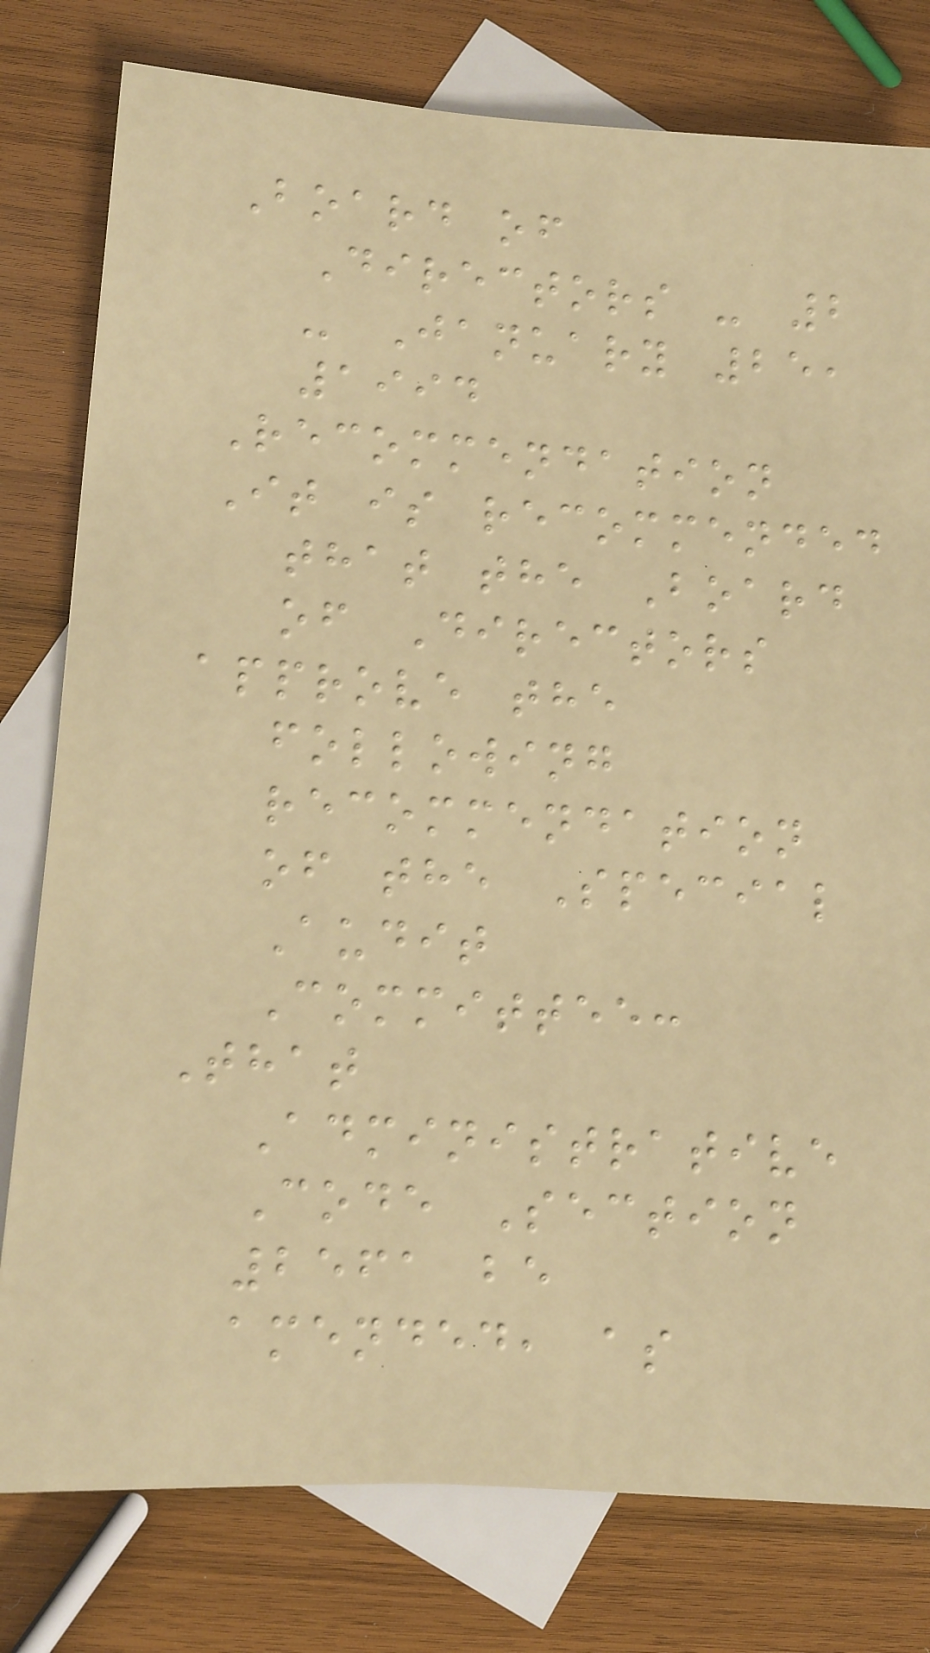Board of
Directors - 2
- January 25,
1994
Recommendation
It is recommended
that the Board
of Directors
approve the
following
recommendation
of the Special
Audit
Committee:
That
Administrative
Code Section
2561 be
amended, as
